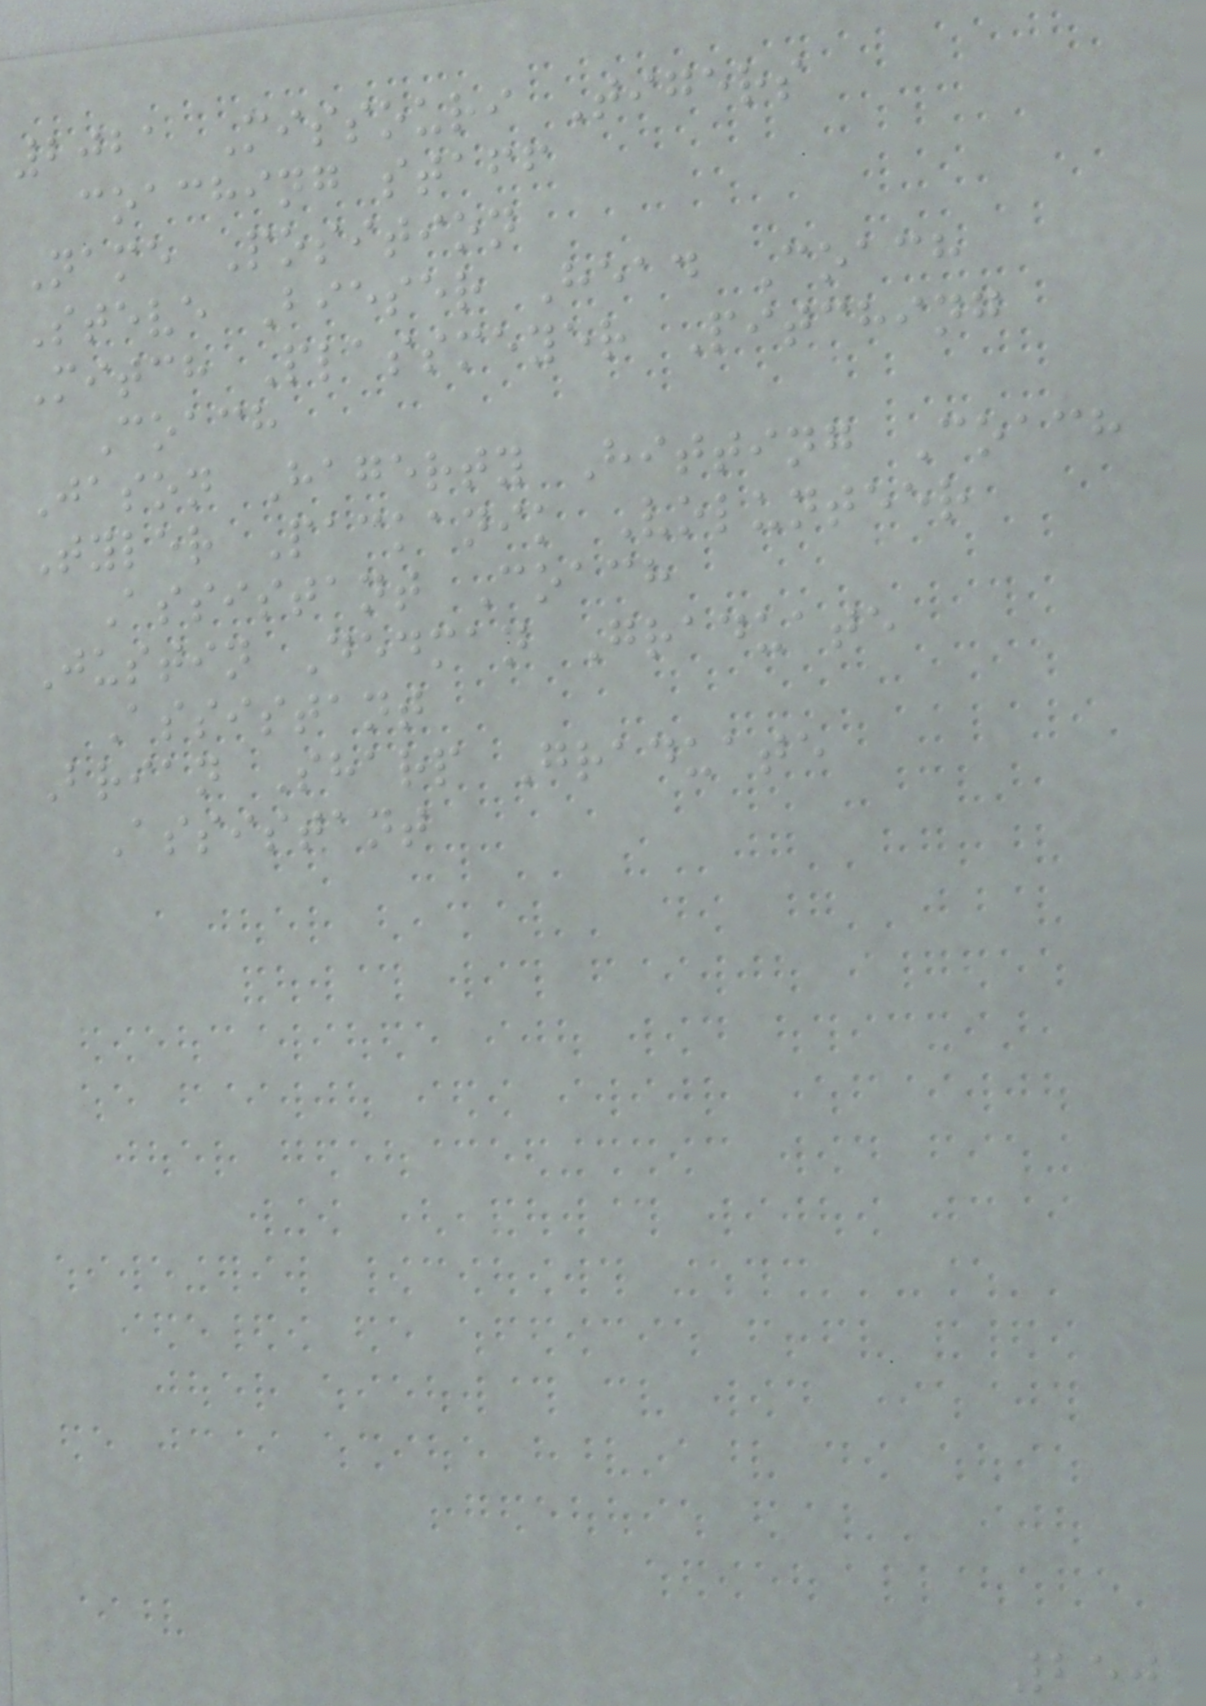2021 Missouri Tigers
coaching staff
Name Position
Steve Bieser Head Coach
Mitch Plassmeyer Pitching
Coach
Jason Hagerty Hitting Coach
Tyler Packanik Volunteer
Assistant Coach
Justin Dedman Graduate
Assistant
Brian Sharp Graduate
Assistant
250
